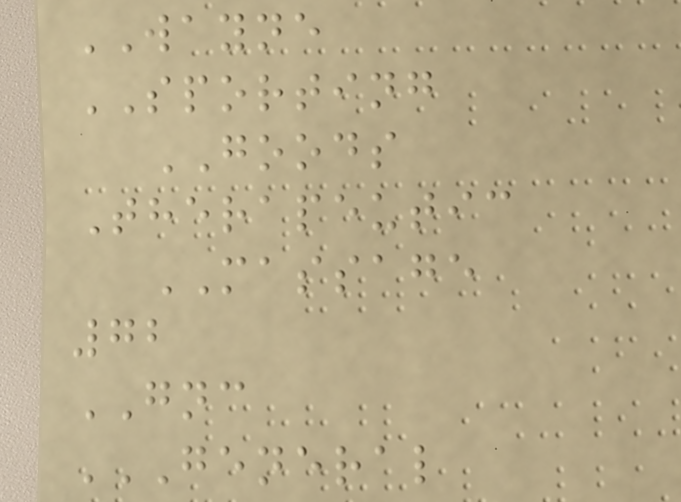WAYNE
SPORTING
GOODS
Therapeutic
MASSAGE
72
GNC
GENERAL
